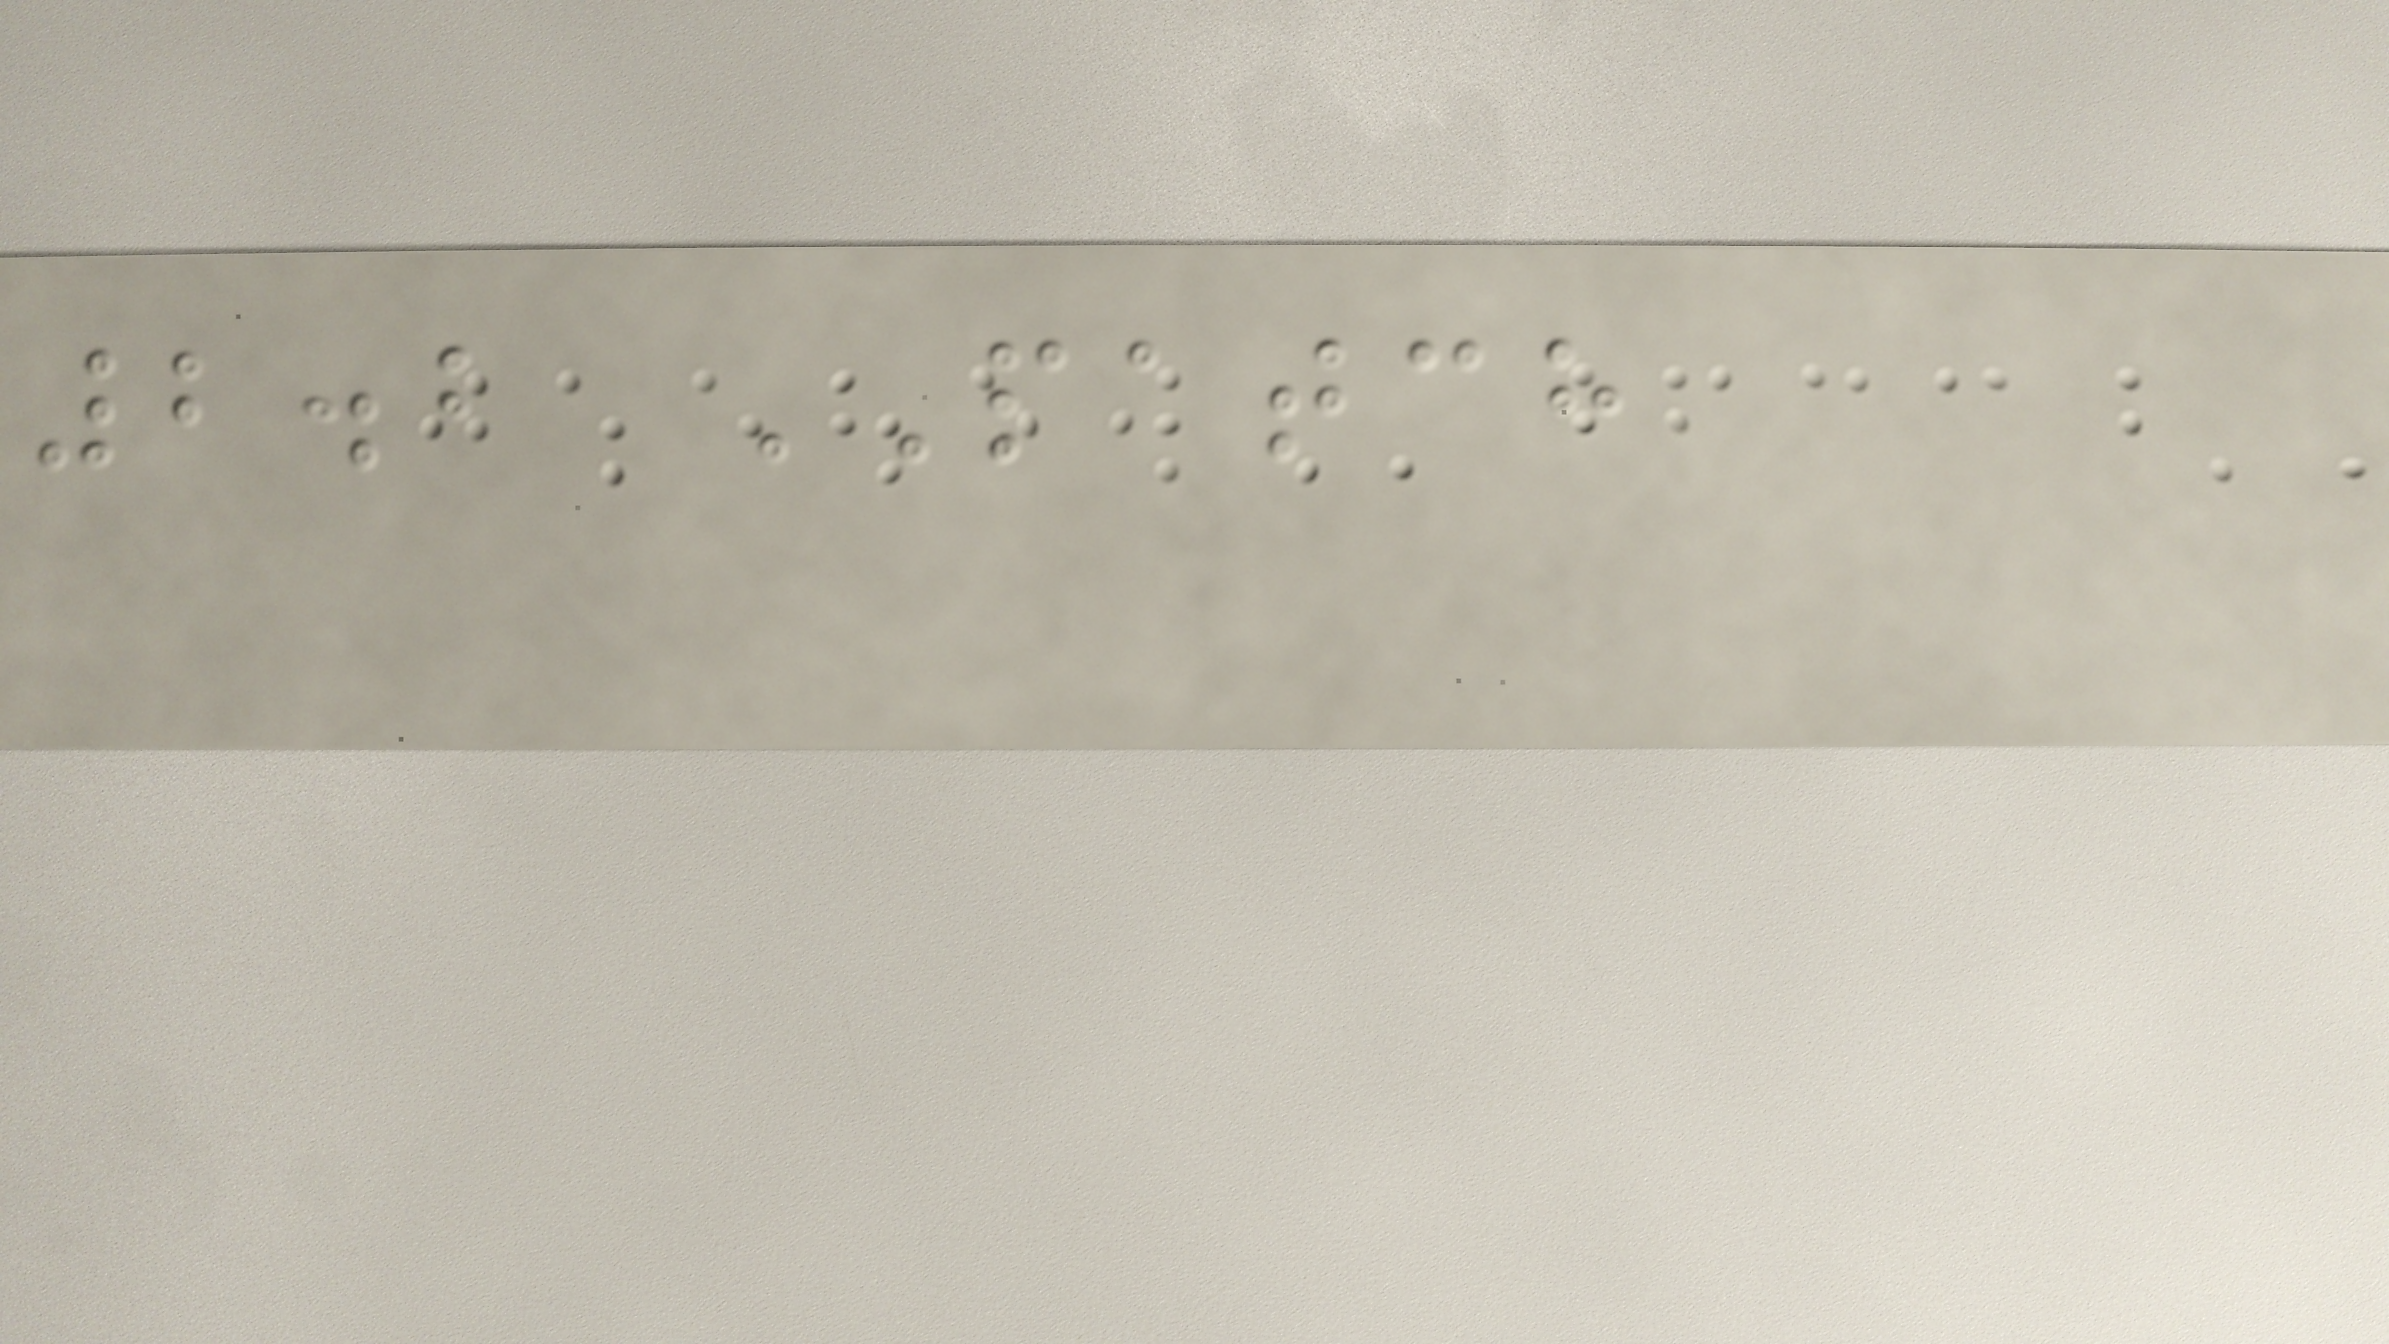2.2 PATCH
